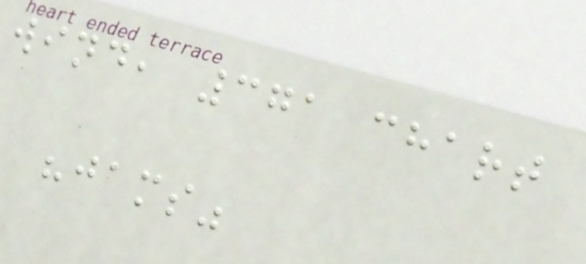wind, 371 chart
"jams"
